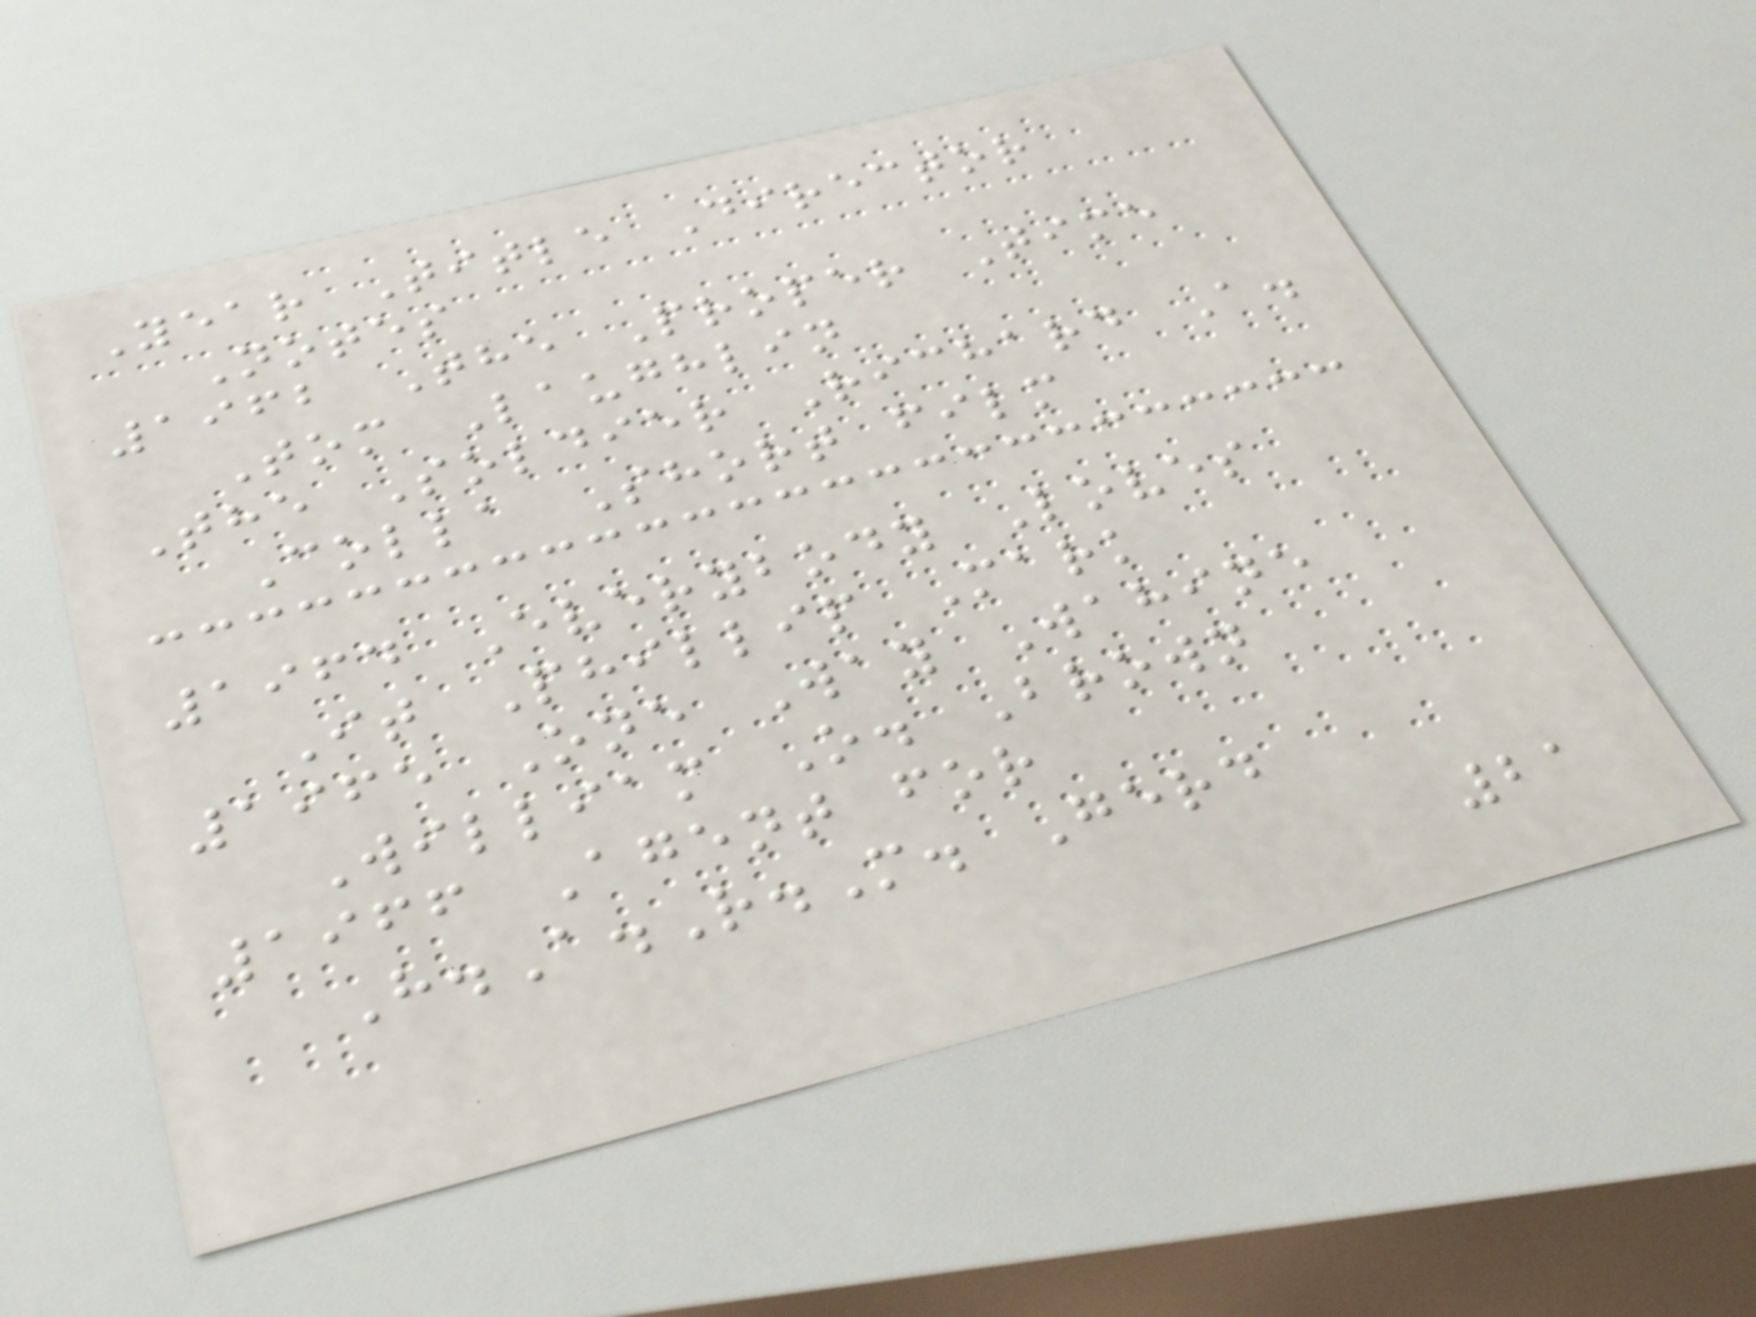Year Title Director
Notes
1962 The Proper Time
Tom Laughlin
The Soldier Richard A.
Colla Short film
1964 Everybody Loves
It Phillip Mark
1965 One Way Wahine
William O. Brown
1966 Agent for
H.A.R.M. Gerd
21
